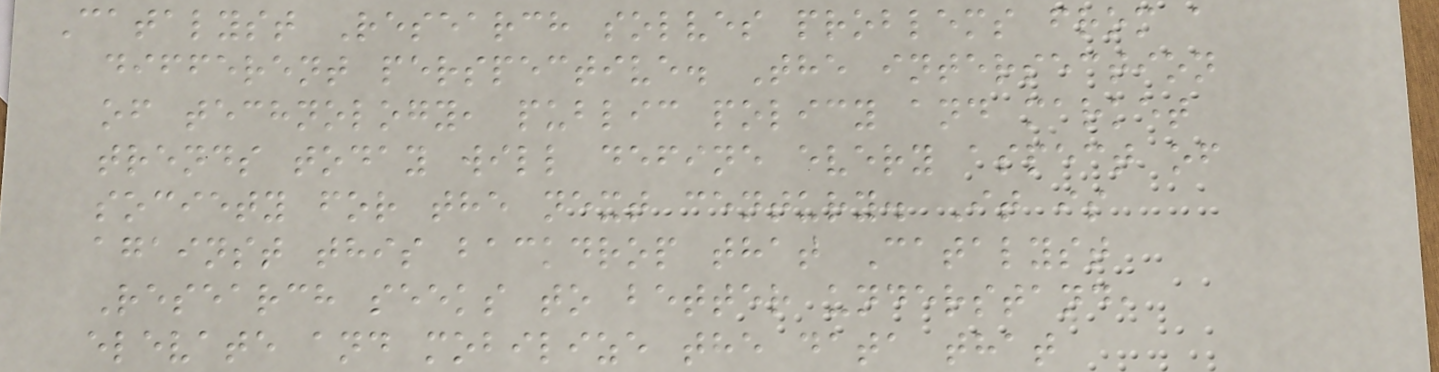Catalyst Research solves problems from a
different perspective. The intersection
of technology, public policy and market
trends today will define every aspect of
society for the next century. It is
against this backdrop that Catalyst
Research seeks to better understand,
elevate and mobilize the data that
